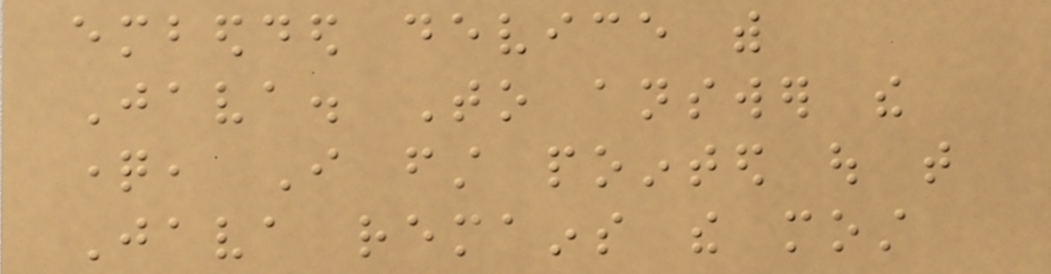embedded device with
Java. To answer the
question, I first pointed out that
Java remains the most
